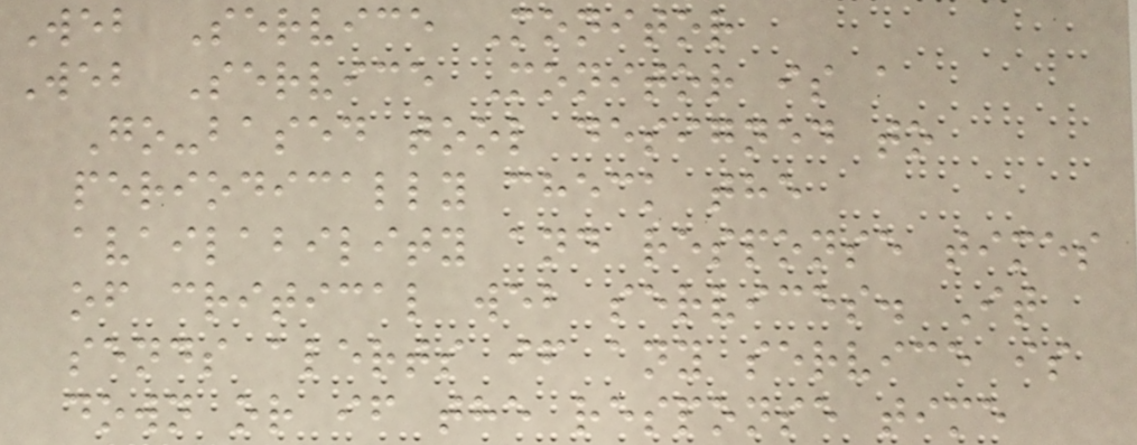Web Service Monitor
Web Service Monitor is a
Go-based tool designed to
periodically check the
availability and response times
of critical web services. It
sends alerts if any service is
down or if the response time
